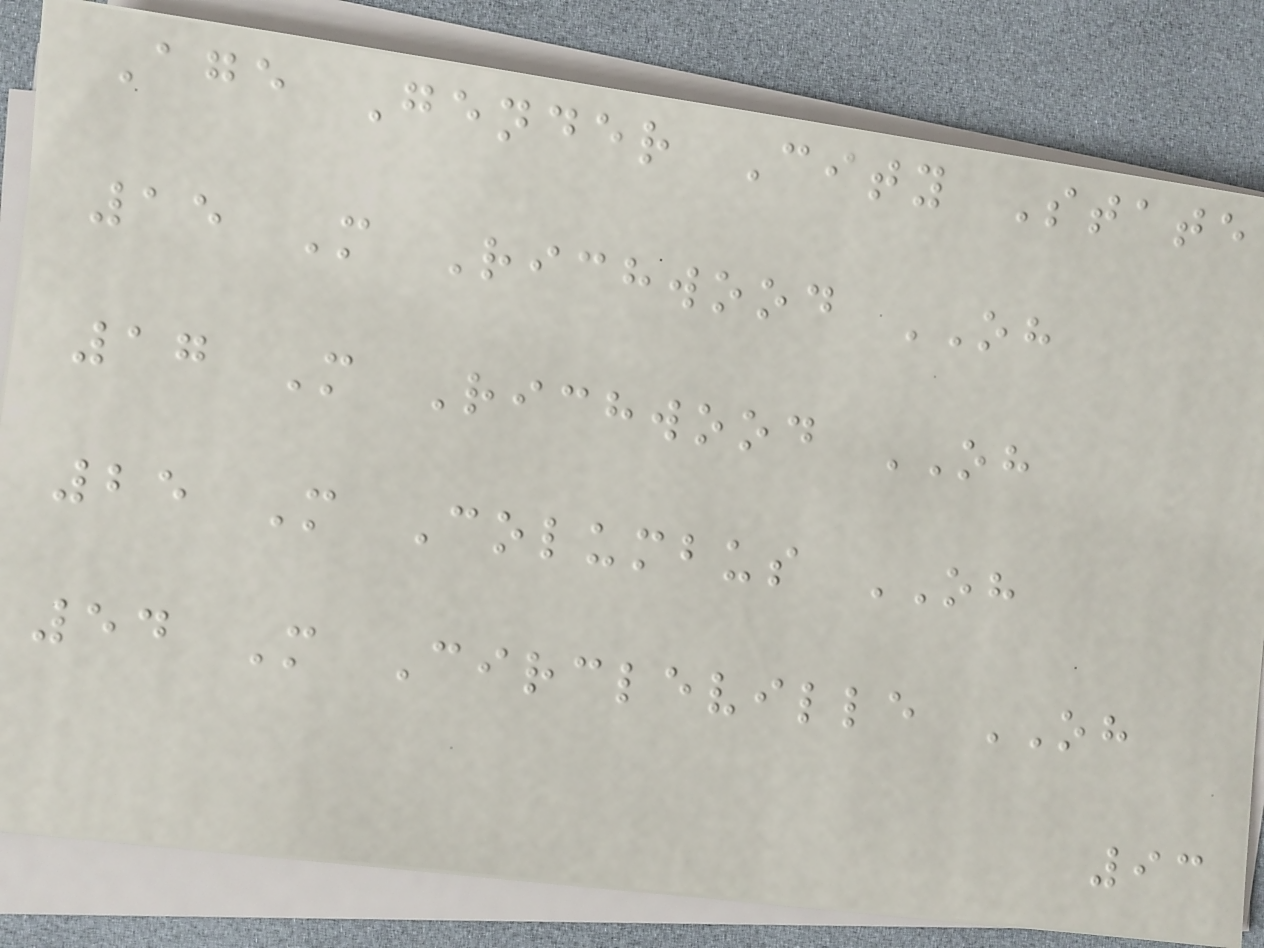Age Gender City State
15 M Richwood OH
17 M Richwood OH
25 M Columbus OH
54 M Circleville OH
93
